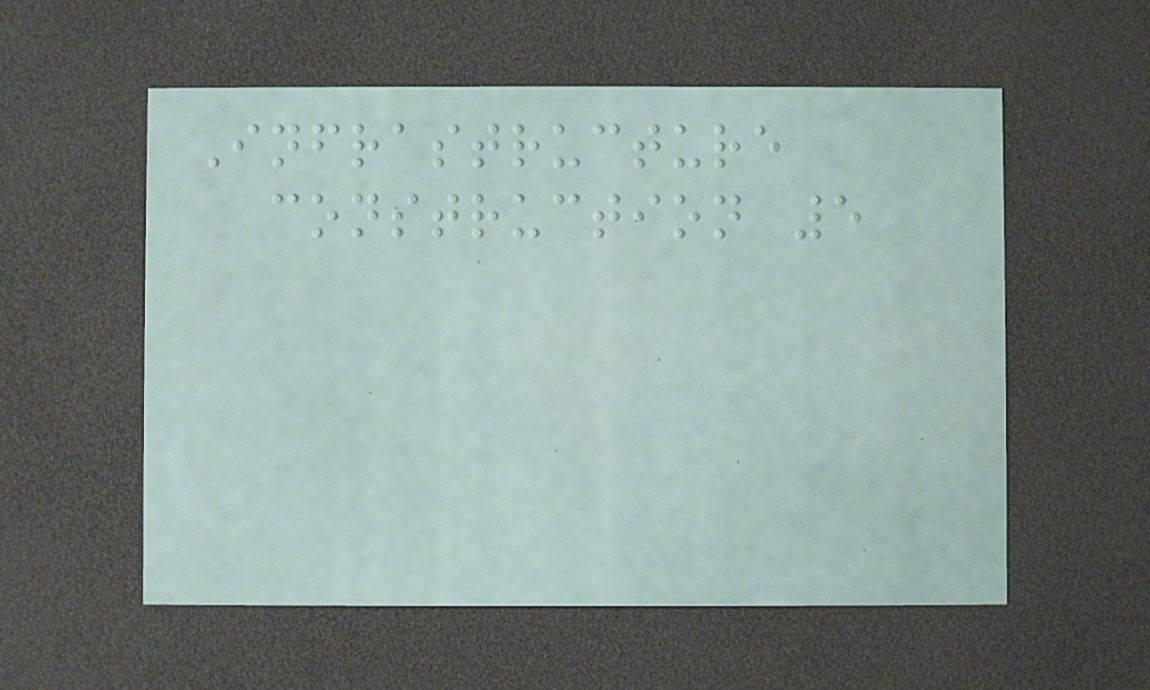Infrastructure
construction 5
